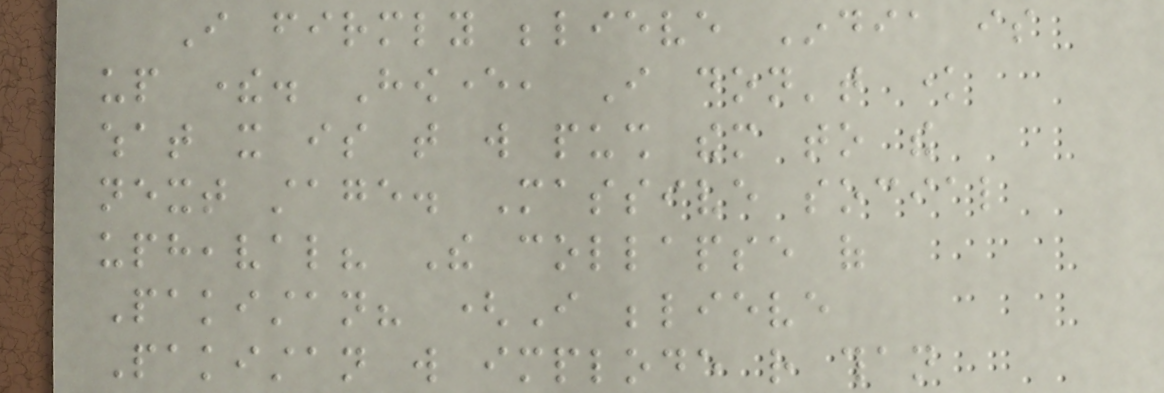I firmly believe India is
up there. However, I don't know
what it is that will push them to the
next stage. Massive social
upheaval? The collapse of
Pakistan? (I believe
Pakistan will implode rather than
